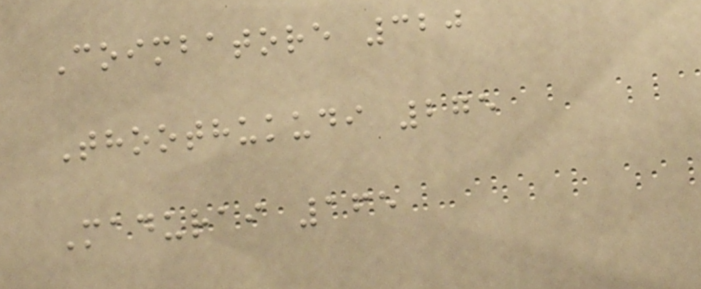Coimbatore 320
Thoothukudi 275
Madurai 165
